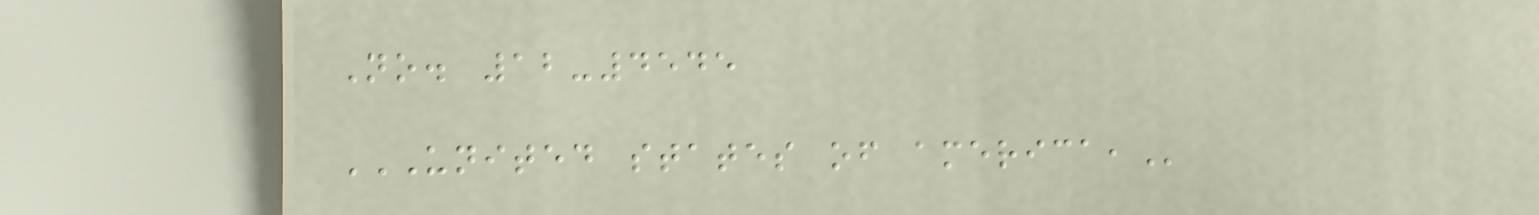No. 12-4545
UNITED STATES OF AMERICA,
